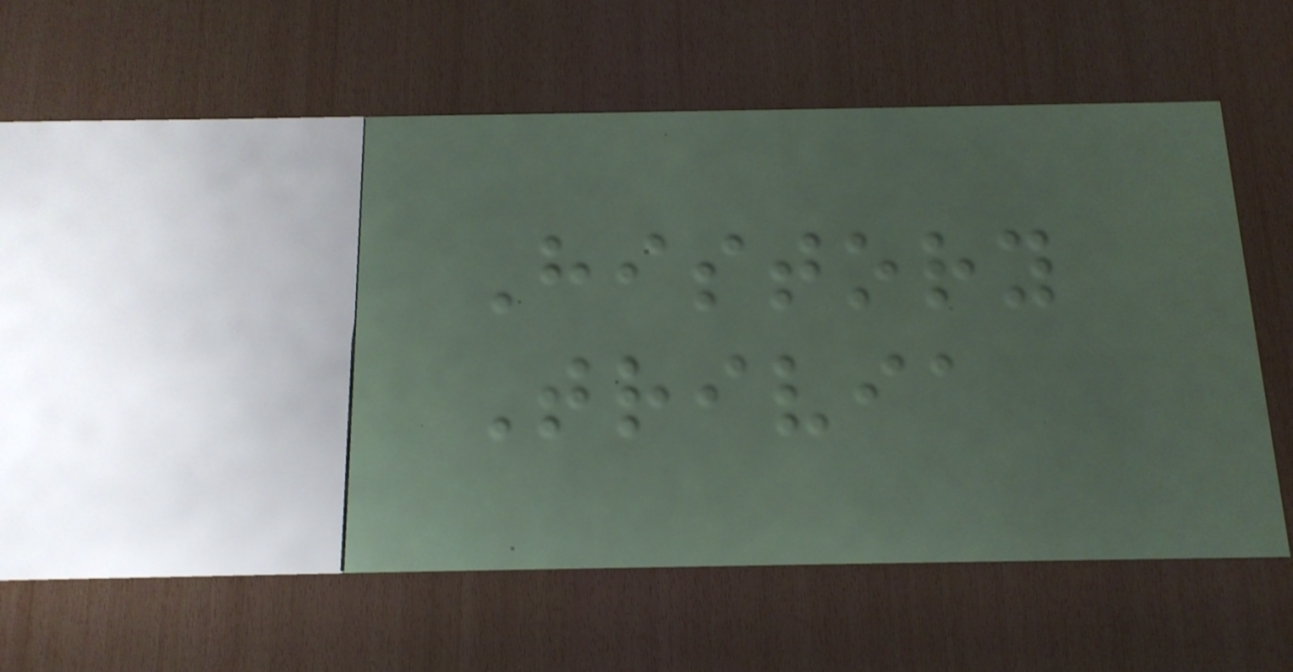History
Trivia
